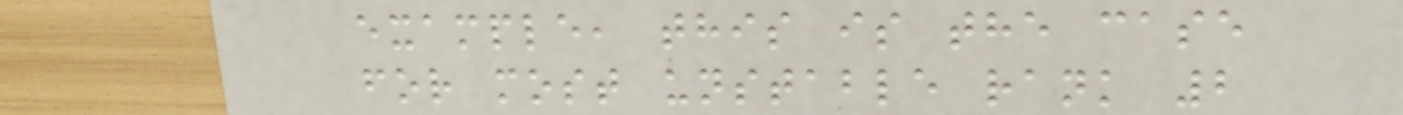example, this is the case
for most unstable rank 2
